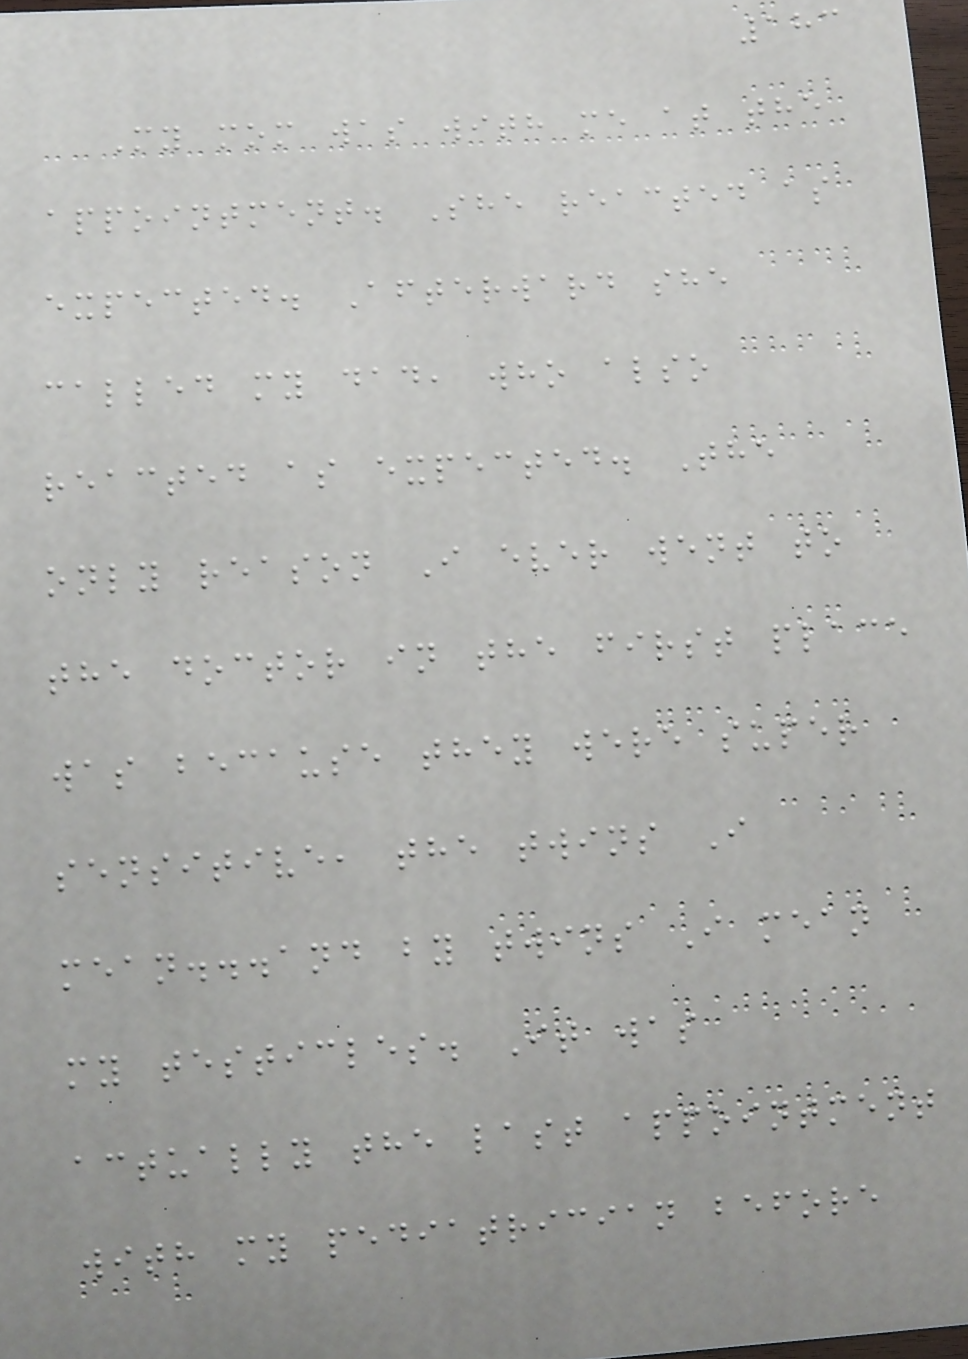183
My mom was with me at the
appointment. She reacted as
expected. Afterward she
called my dad, who also
reacted as expected. The
only reason I ever went to
the doctor in the first place
was because they were super
sensitive, the twins I
mean...and by twins I mean
my testicles. It was
actually the last appointment
with my pediatrician before
